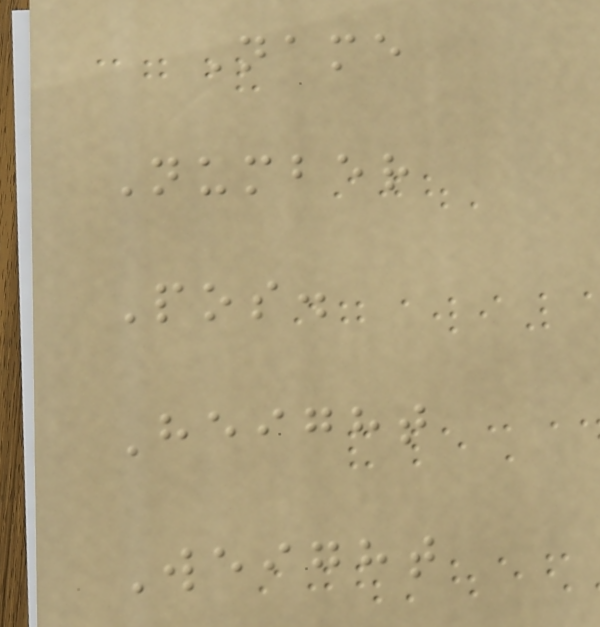Name
Number
Pos.
Height
Weight
